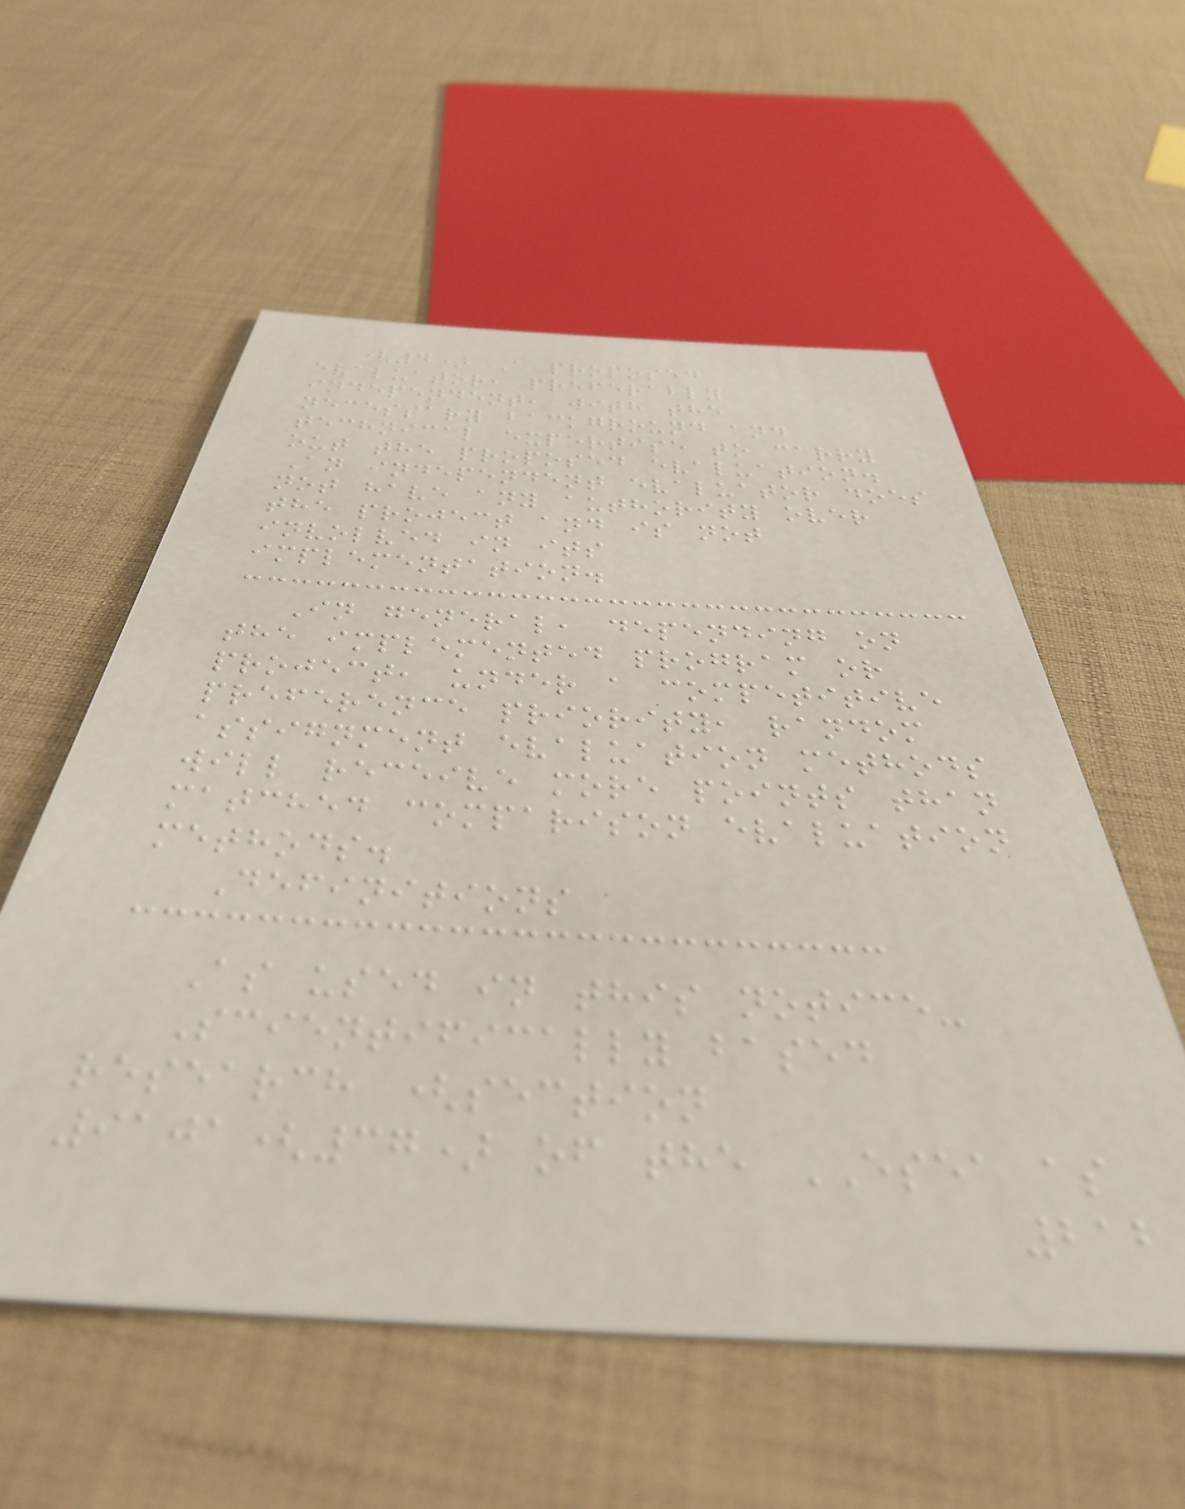(4) A proposed
evaluator, preferably
independent, with the
necessary background and
technical expertise to carry
out the proposed evaluation.
An independent evaluator does
not have any authority over
the project and is not
involved in its
implementation.
In general, depending on
the implemented program or
project, under a competitive
preference priority, random
assignment evaluation methods
will receive more points than
matched comparison evaluation
methods.
Definitions
As used in this notice-
Scientifically based
research (section
9101(37) of the ESEA as
212
